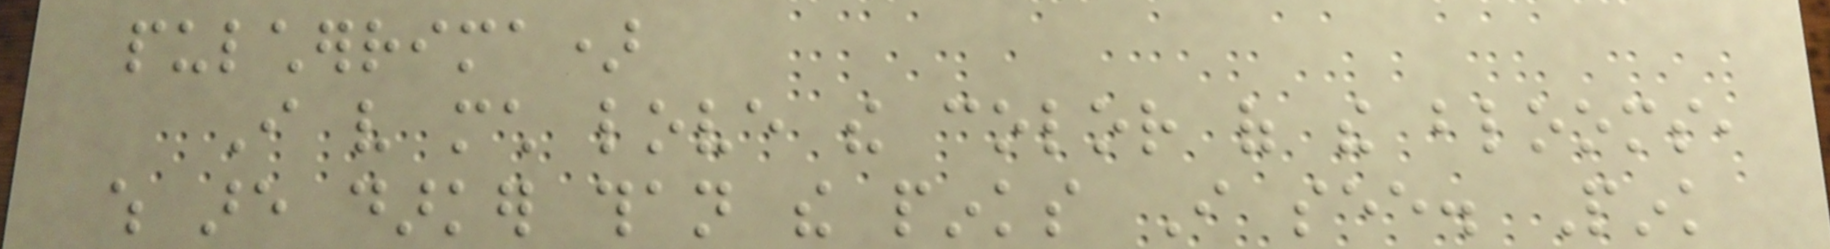pulcherrima)
I very much love the color of the blooms,
which are darker than the pinks I see. Pink
